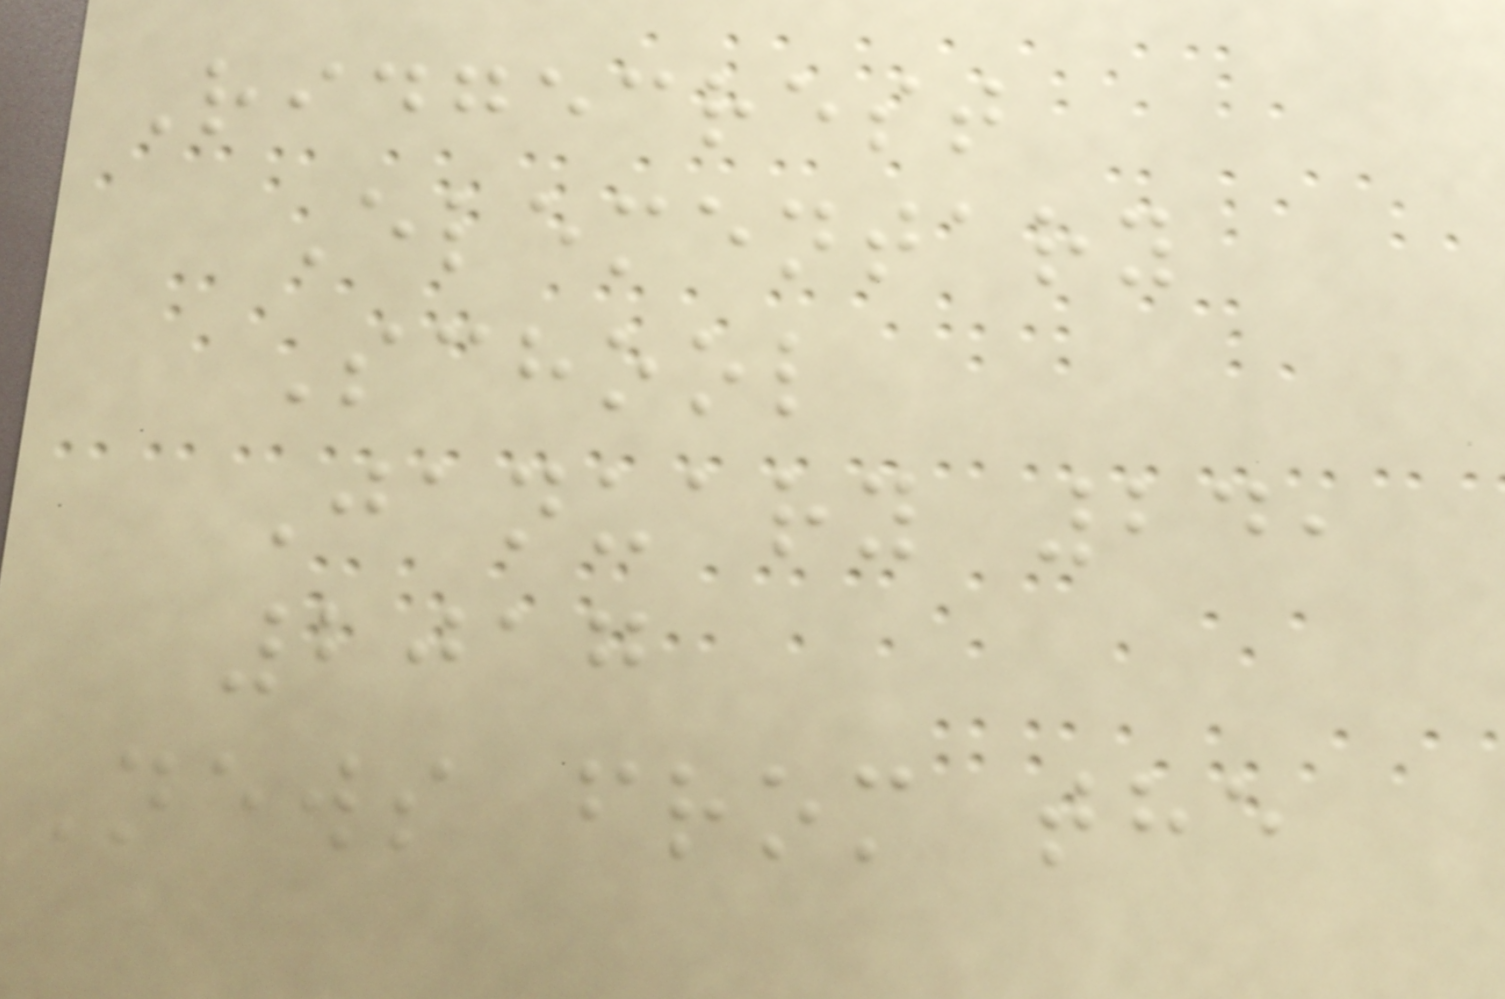Ridgecrest
Elementary
School
January 24,
2017
News from the
